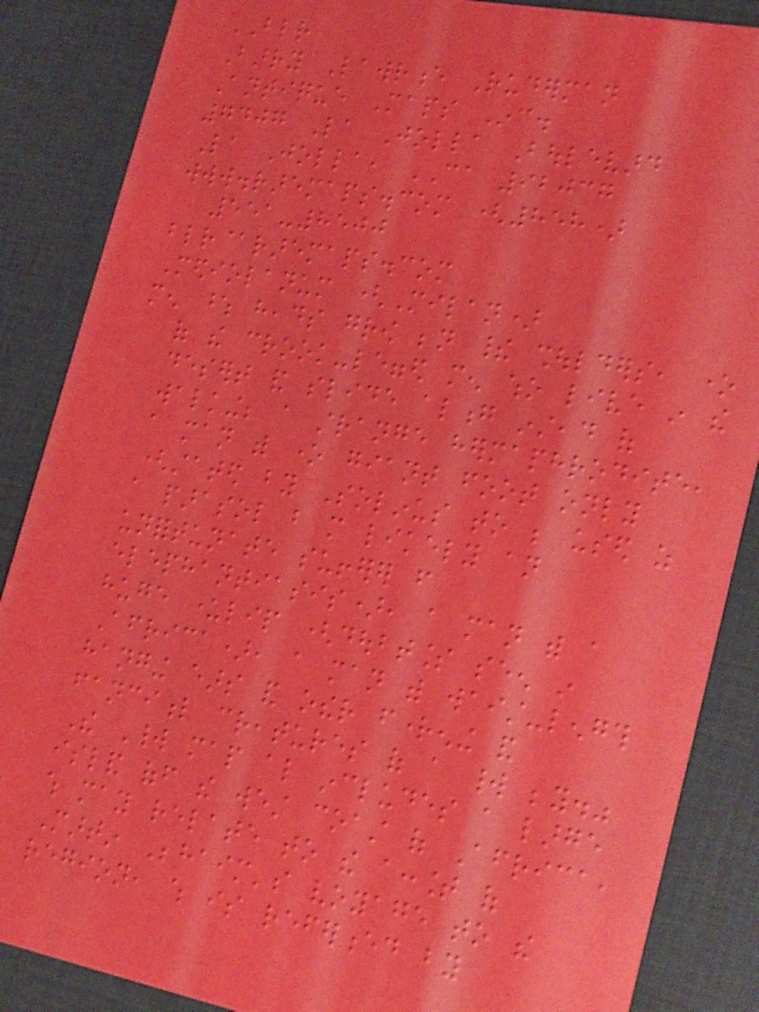BLR
Barry Lawrence Ruderman
Antique Maps Inc.
7407 La Jolla Boulevard
La Jolla, CA 92037
www.raremaps.com (858)
551-8500
blr@raremaps.com
Mediolanum (Milan)
men whose heads grow beneath their shoulders, one
of the crook-legged men who live in the
desert and slide along instead of
walking; a strange hermaphrodite,
a man with one giant foot only
(stated by Solinus to be used as
a parasol but more likely an
unfortunate sufferer from
elephantiasis), a man with a
huge underlip (doubtless seen in
Africa), a man with waist-length
hanging ears and other frightening and
fanciful creatures of a world beyond."
The World map also includes a large
island off the west coast of Africa,
which may relate to the account of
Martin Behaim's voyage to the
region, which is referenced by
